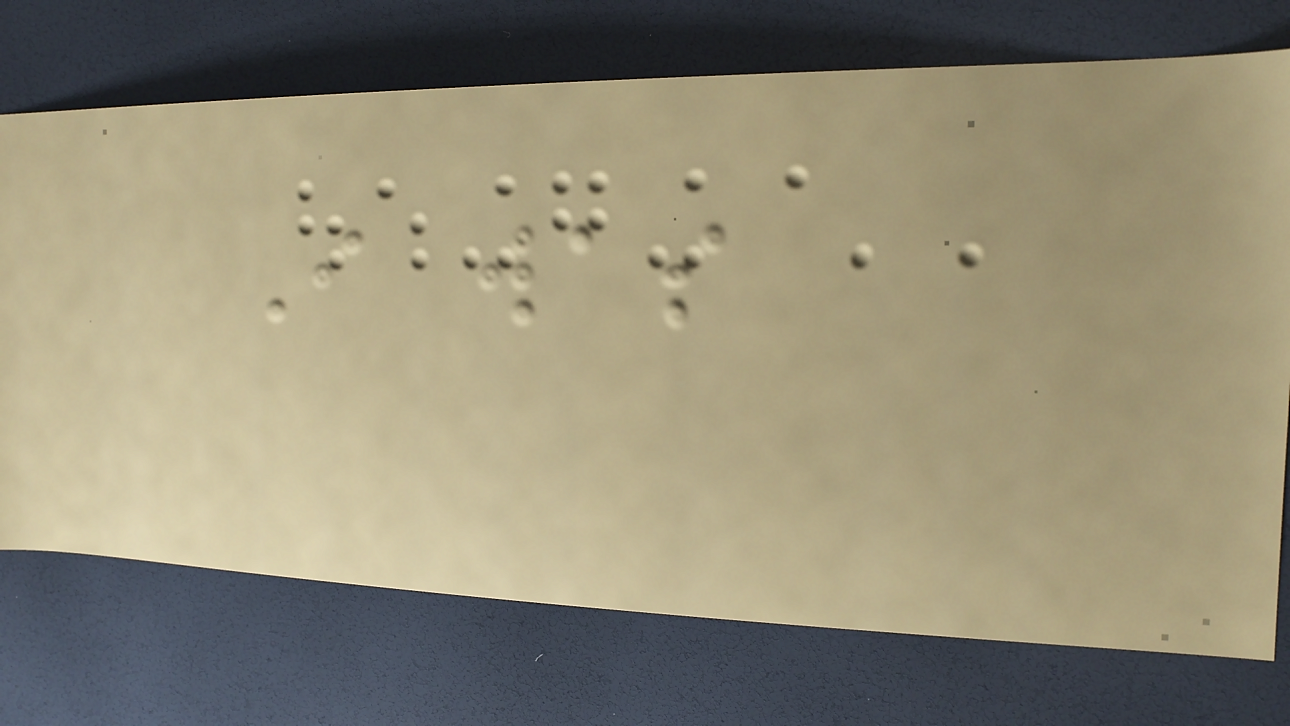I was
